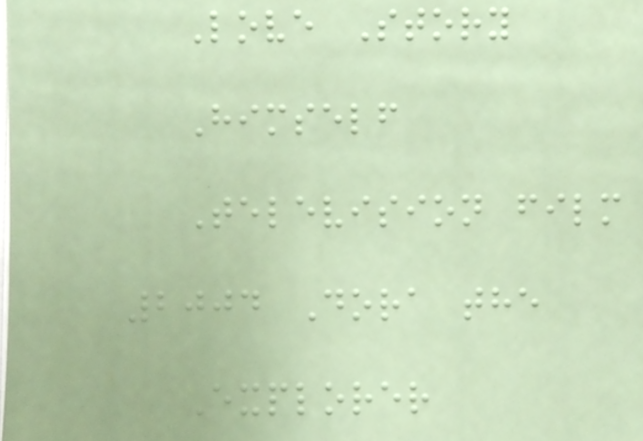Love Story
Himself
Television film
2004 Dora the
Explorer
